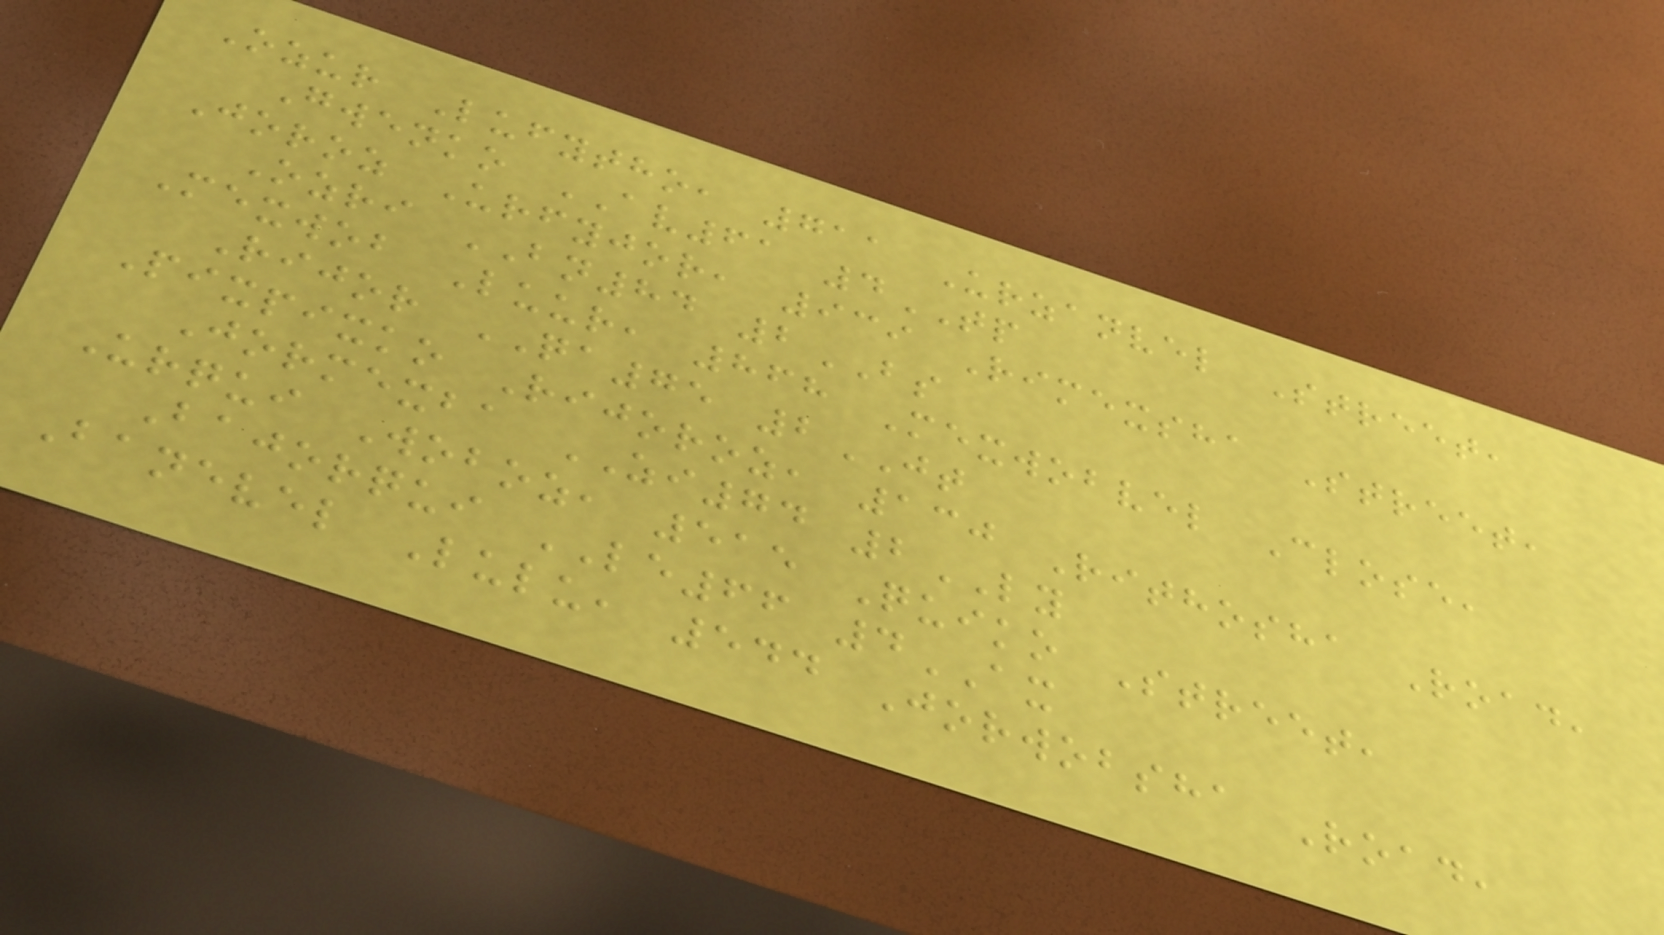Ozur Lufytho, 711 Urzanvel Street,
Gwenko AV61 4TP
Joroz Urfyjor, 939 Rimexsha Street,
Ozri BN84 2BS
Mexwob Luur, 868 Mexwobvel Close,
Rijor QA75 2JT
Pixpixko Rijoroz, 130 Rithosha Road,
Jormexba ZI74 2LY
Urqui Woboz, 515 Quiko Street,
Bajorqui LE66 4AX
Banevel Lulu, 544 Jorwobsha Road,
